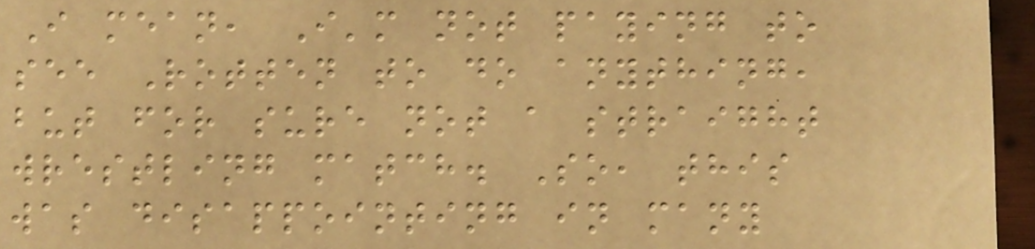I mean, I'm not paying to
see Rotten to do anything,
but for sure not a straight
wrestling match. So, this
was disappointing in many
